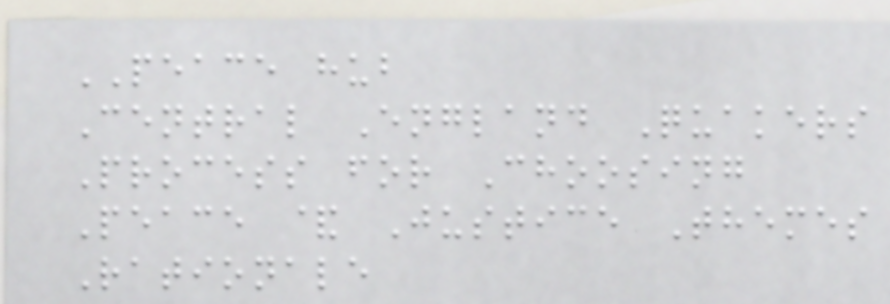PEACE hub
Central England Quakers
Process for Choosing
Peace & Justice Themes
Rationale
